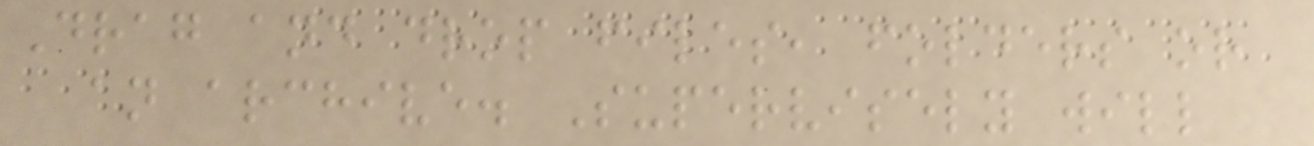Drag and drop files, folders or
an archive. Supervisely will
